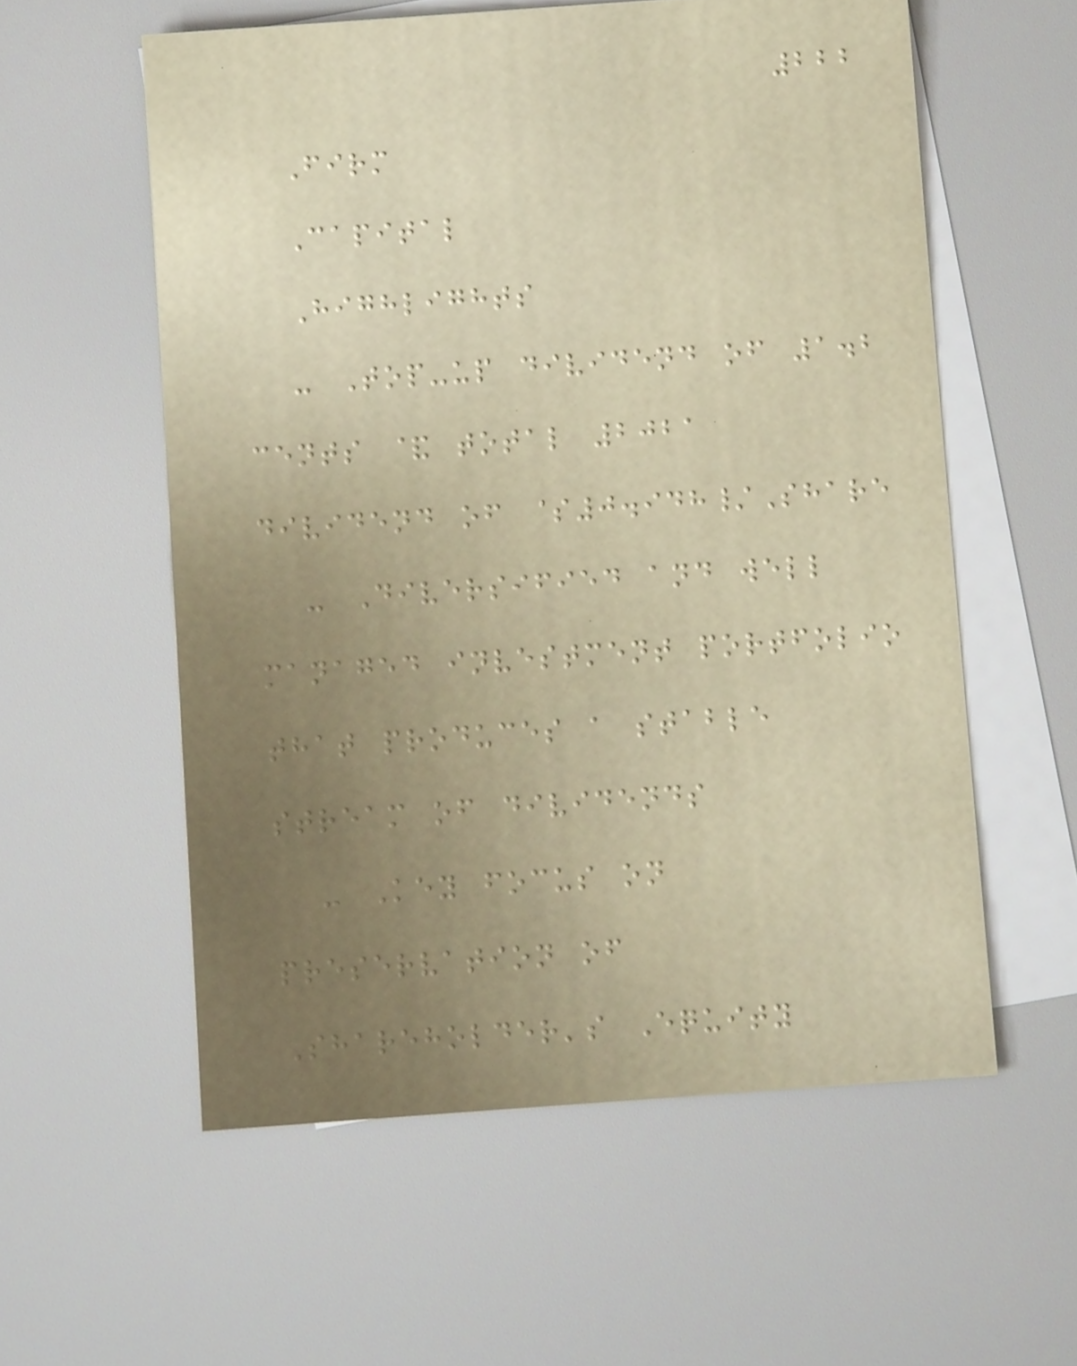222
Firm
Capital
Highlights
- Top-up dividend of 1.2
cents & total 2021
dividend of $0.948/Share
- Diversified and well
managed investment portfolio
that produces a stable
stream of dividends
- Key focus on
preservation of
Shareholder's Equity
